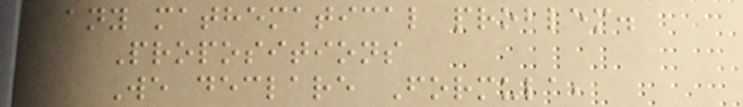any mathematical problem.
Propositions
We declare Formula,
